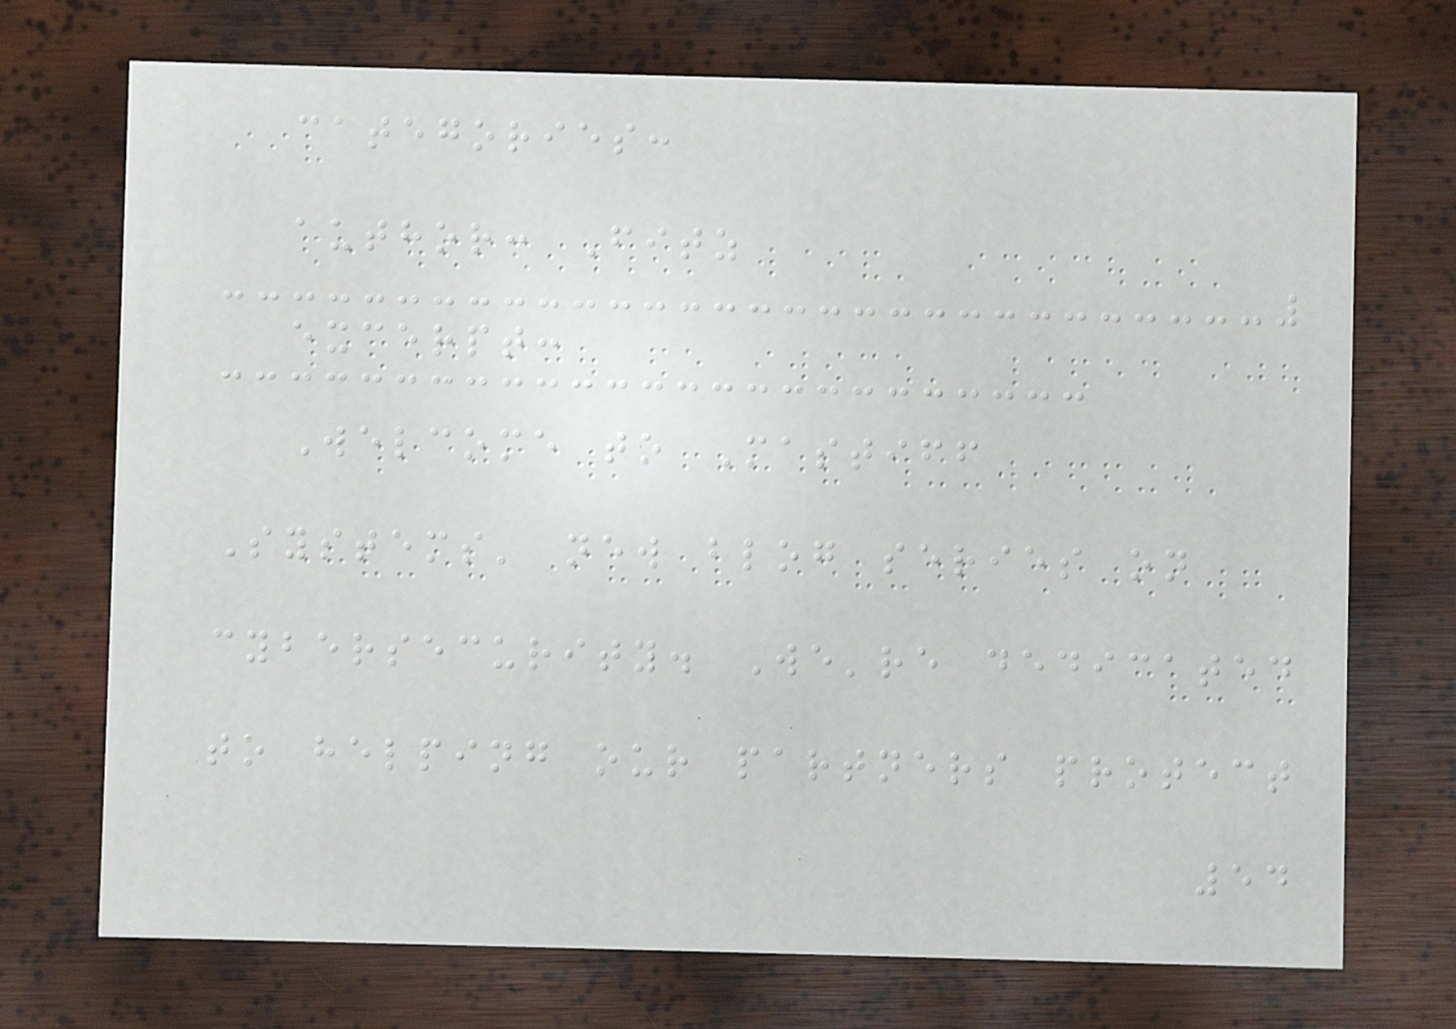categories:
author: Fitz
excerpt:
Welcome to Mastiff
Systems' new blog series on
cybersecurity. We're dedicated
to helping our partners protect
54
